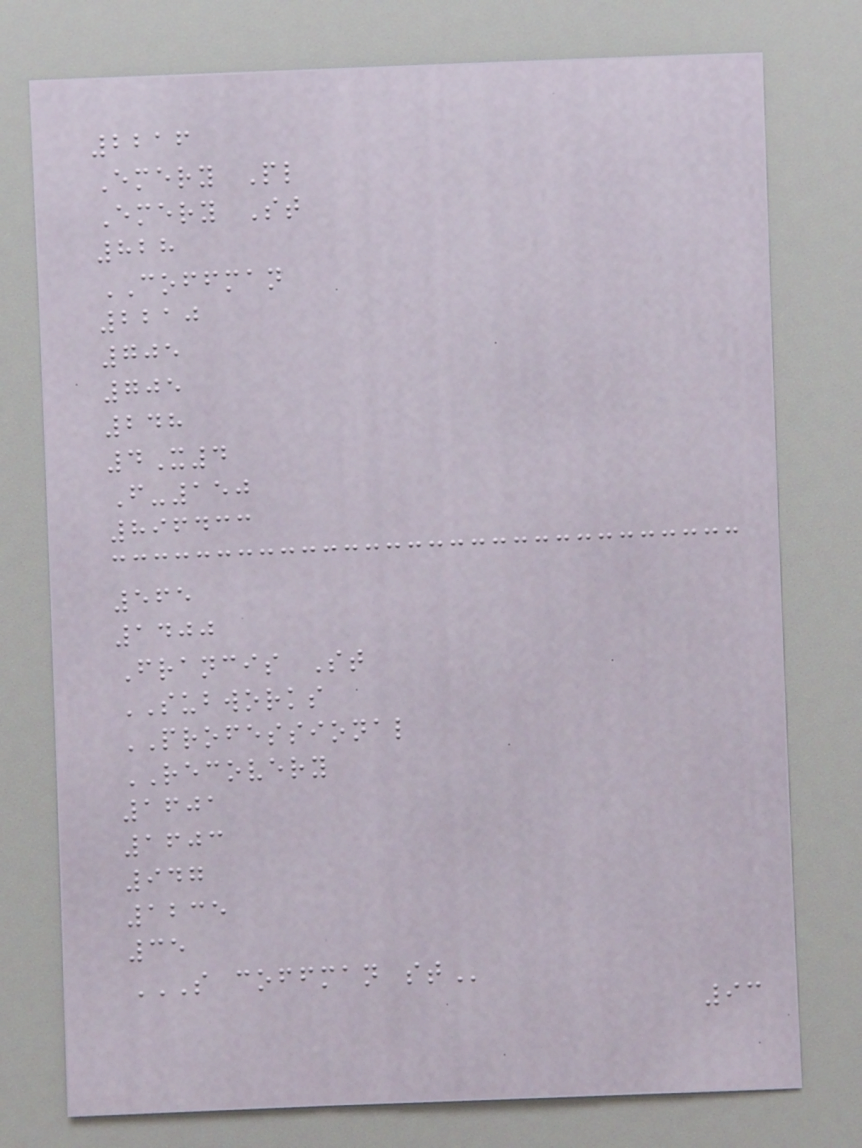2216
Emery Pl
Emery St
828
COFFMAN
2210
705
705
248
4X4
F-150
896433
565
1400
Francis St
SUBWORKS
PROFESSIONAL
RECOVERY
1601
1603
947
1235
35
S COFFMAN ST
93
